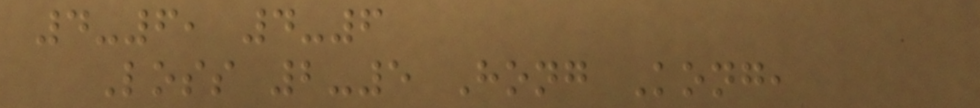4-6, 4-6
Loss 2-5 Hong Kong,
